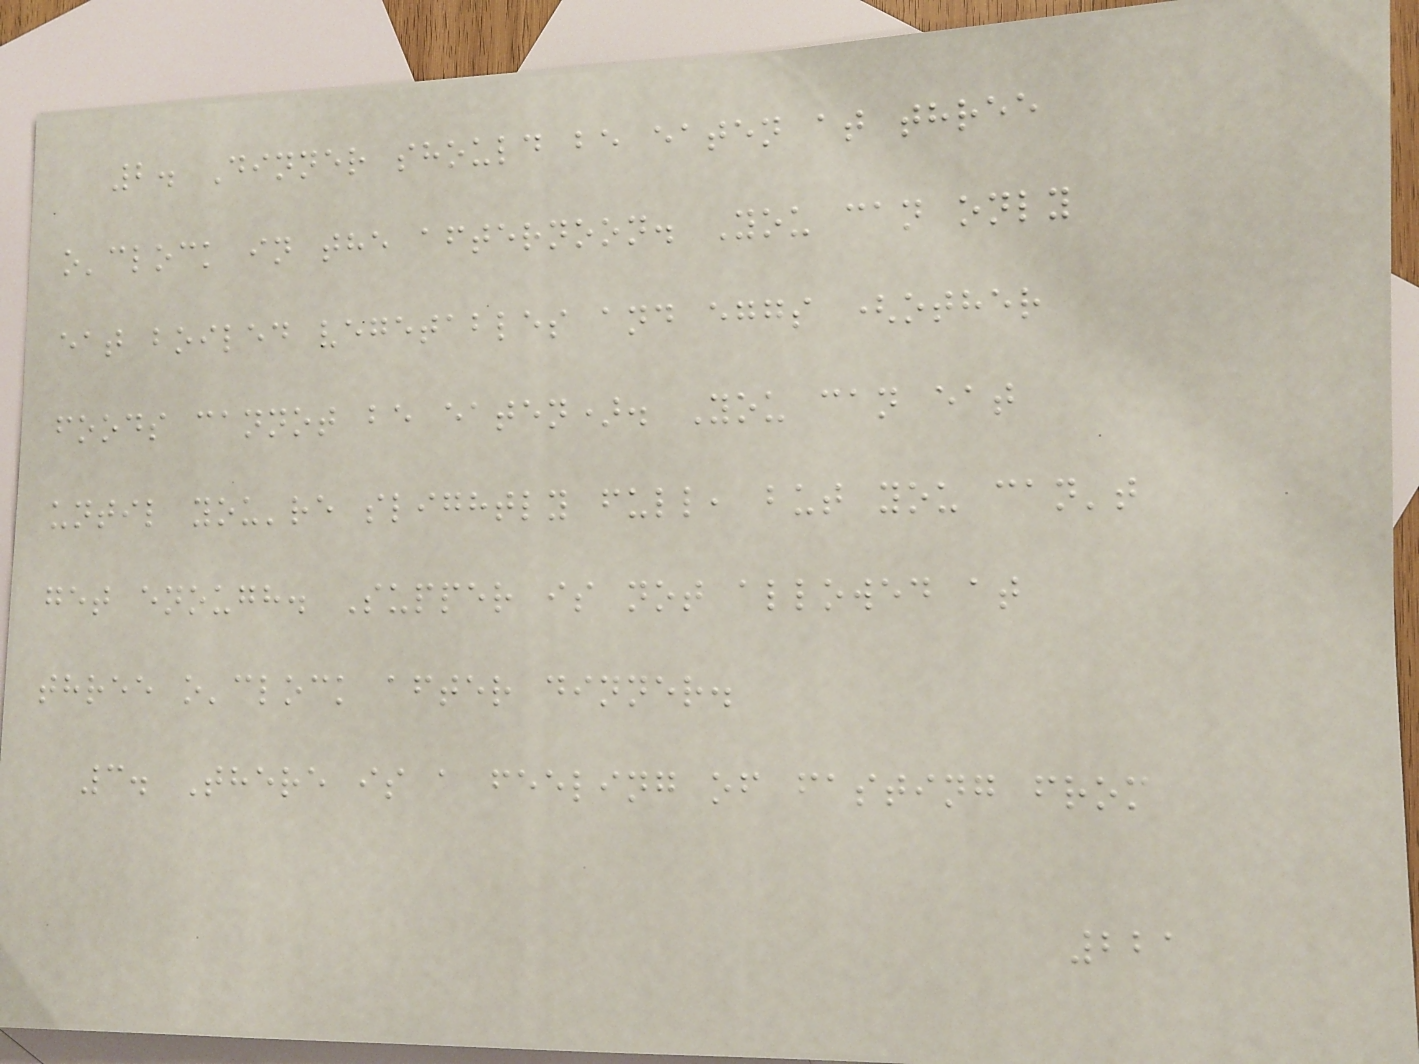2. Dinner should be eaten at three
o'clock in the afternoon. You can only
eat boiled vegetables and eggs (other
foods cannot be eaten). You can eat
until you're slightly full, but you can't
get enough. Supper is not allowed at
three o'clock after dinner.
3. There is a feeling of fasting from
221
